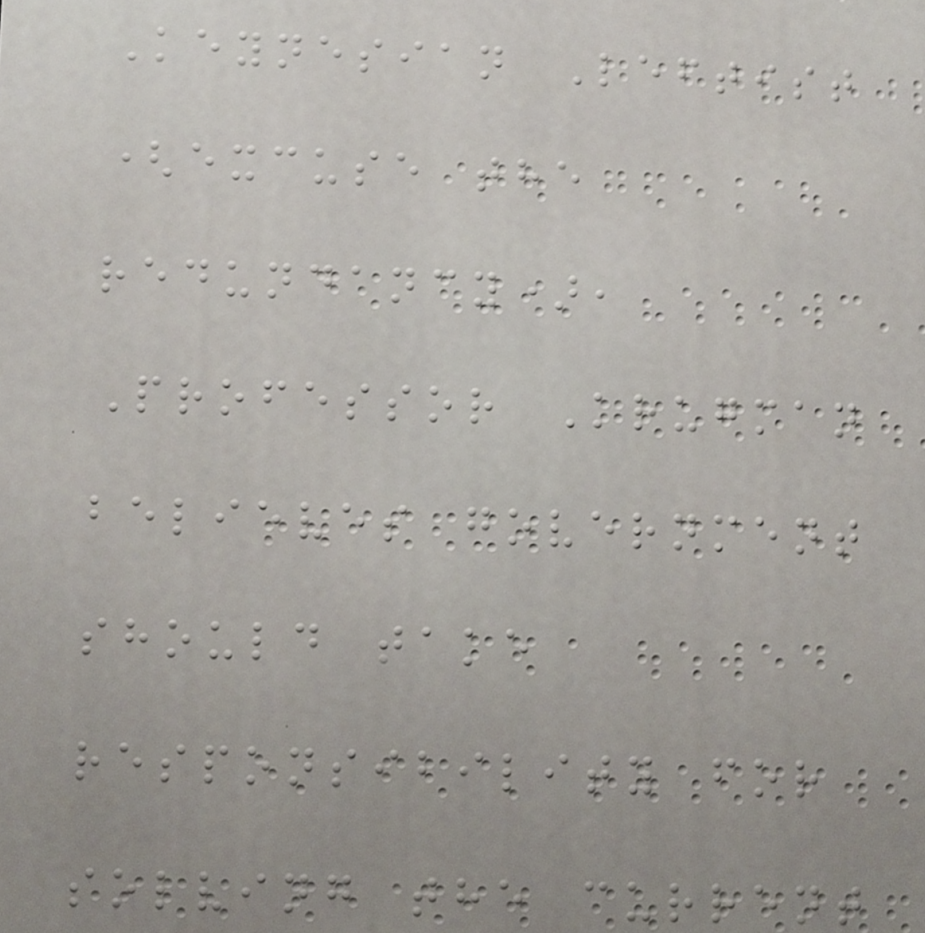Keynesian Leftist
(excuse the
redundancy),
Professor Krugman
believes government
should take
responsibility for
solving the current
